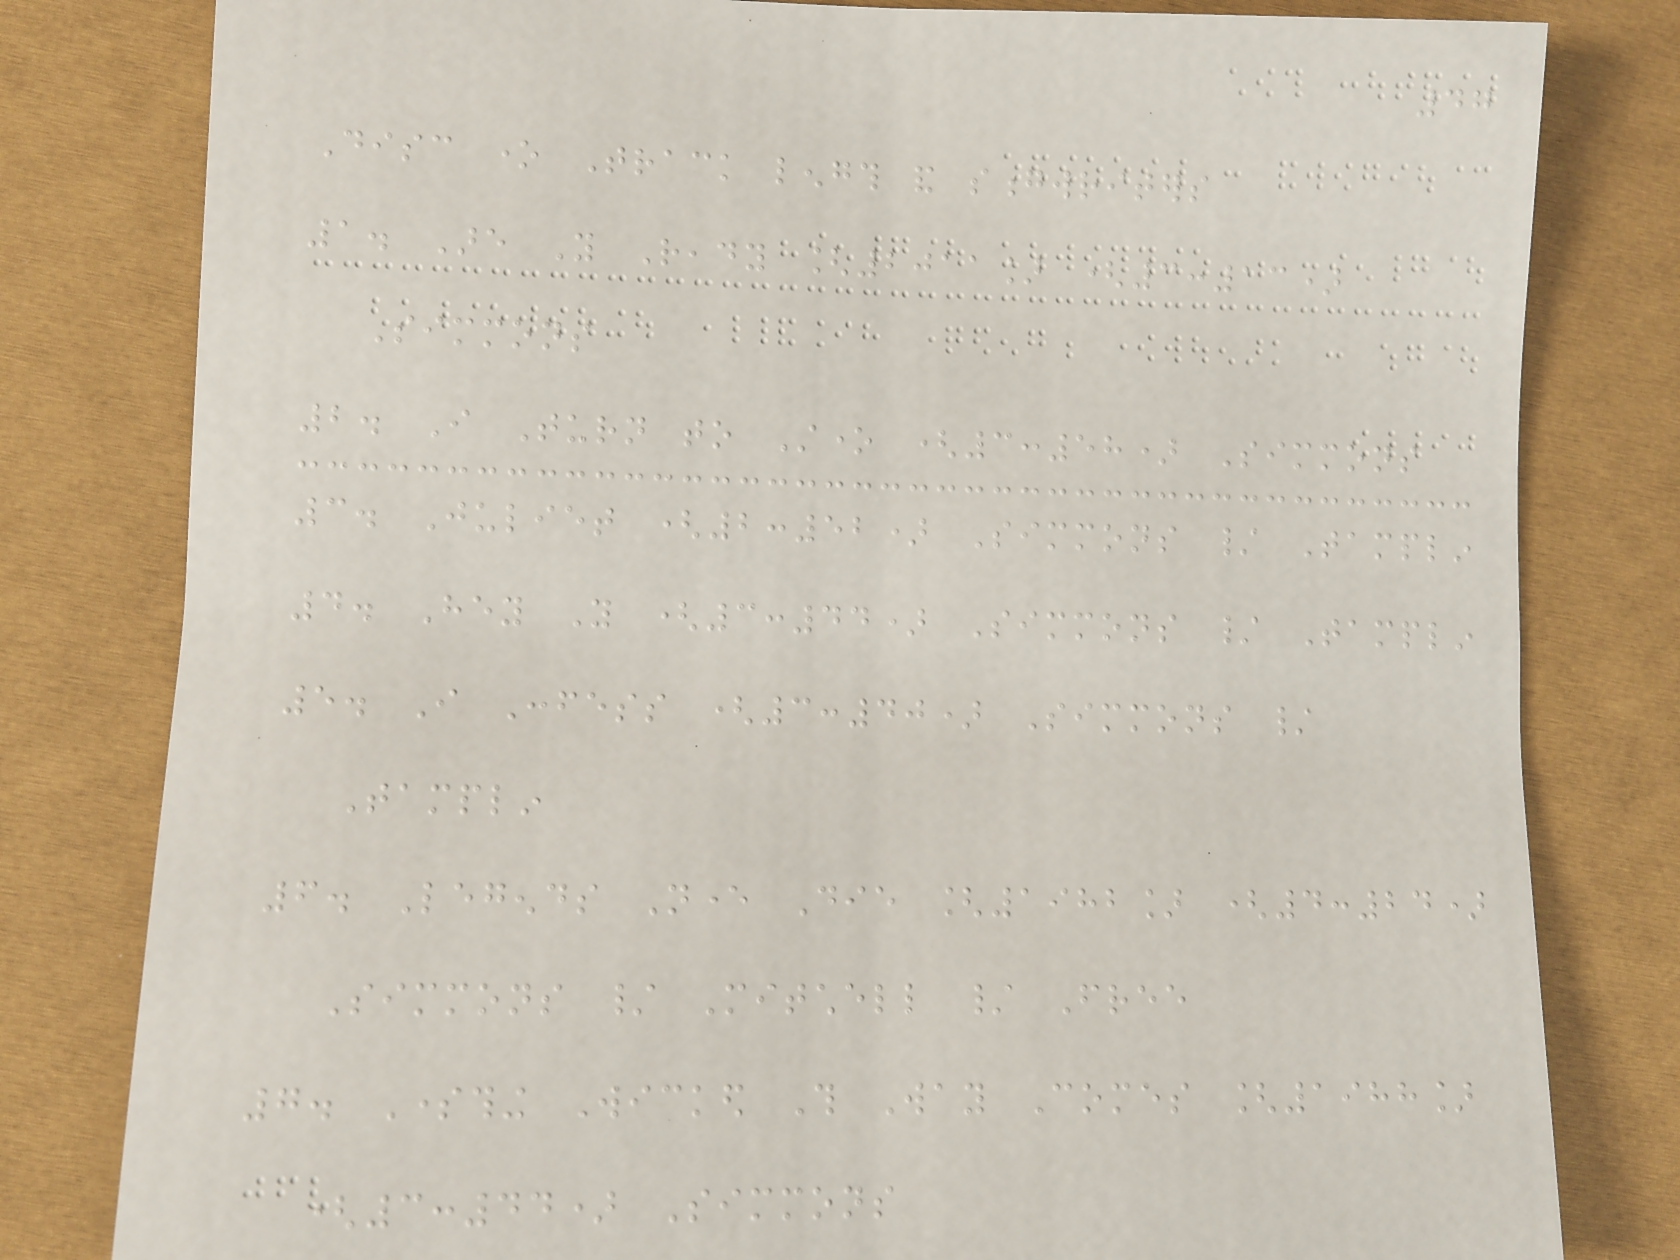47
Disc one Track length and songwriters
1. Are You Ready [2011] (3:13)
Simmons
2. I Turn to Stone (3:58) Simmons
3. Juliet (2:52) Simmons / Tamplin
4. Hey You (3:44) Simmons / Tamplin
5. I Confess (3:40) Simmons /
Tamplin
6. Legends Never Die [1982] (4:24)
Simmons / Mitchell / Free
7. Something Wicked This Way Comes [1988]
(3:44) Simmons
